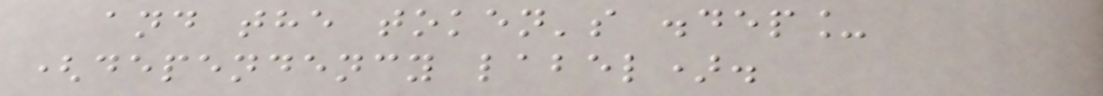and the token's .dep_
(dependency label).
